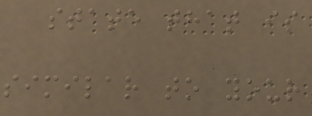state that is
similar to your
